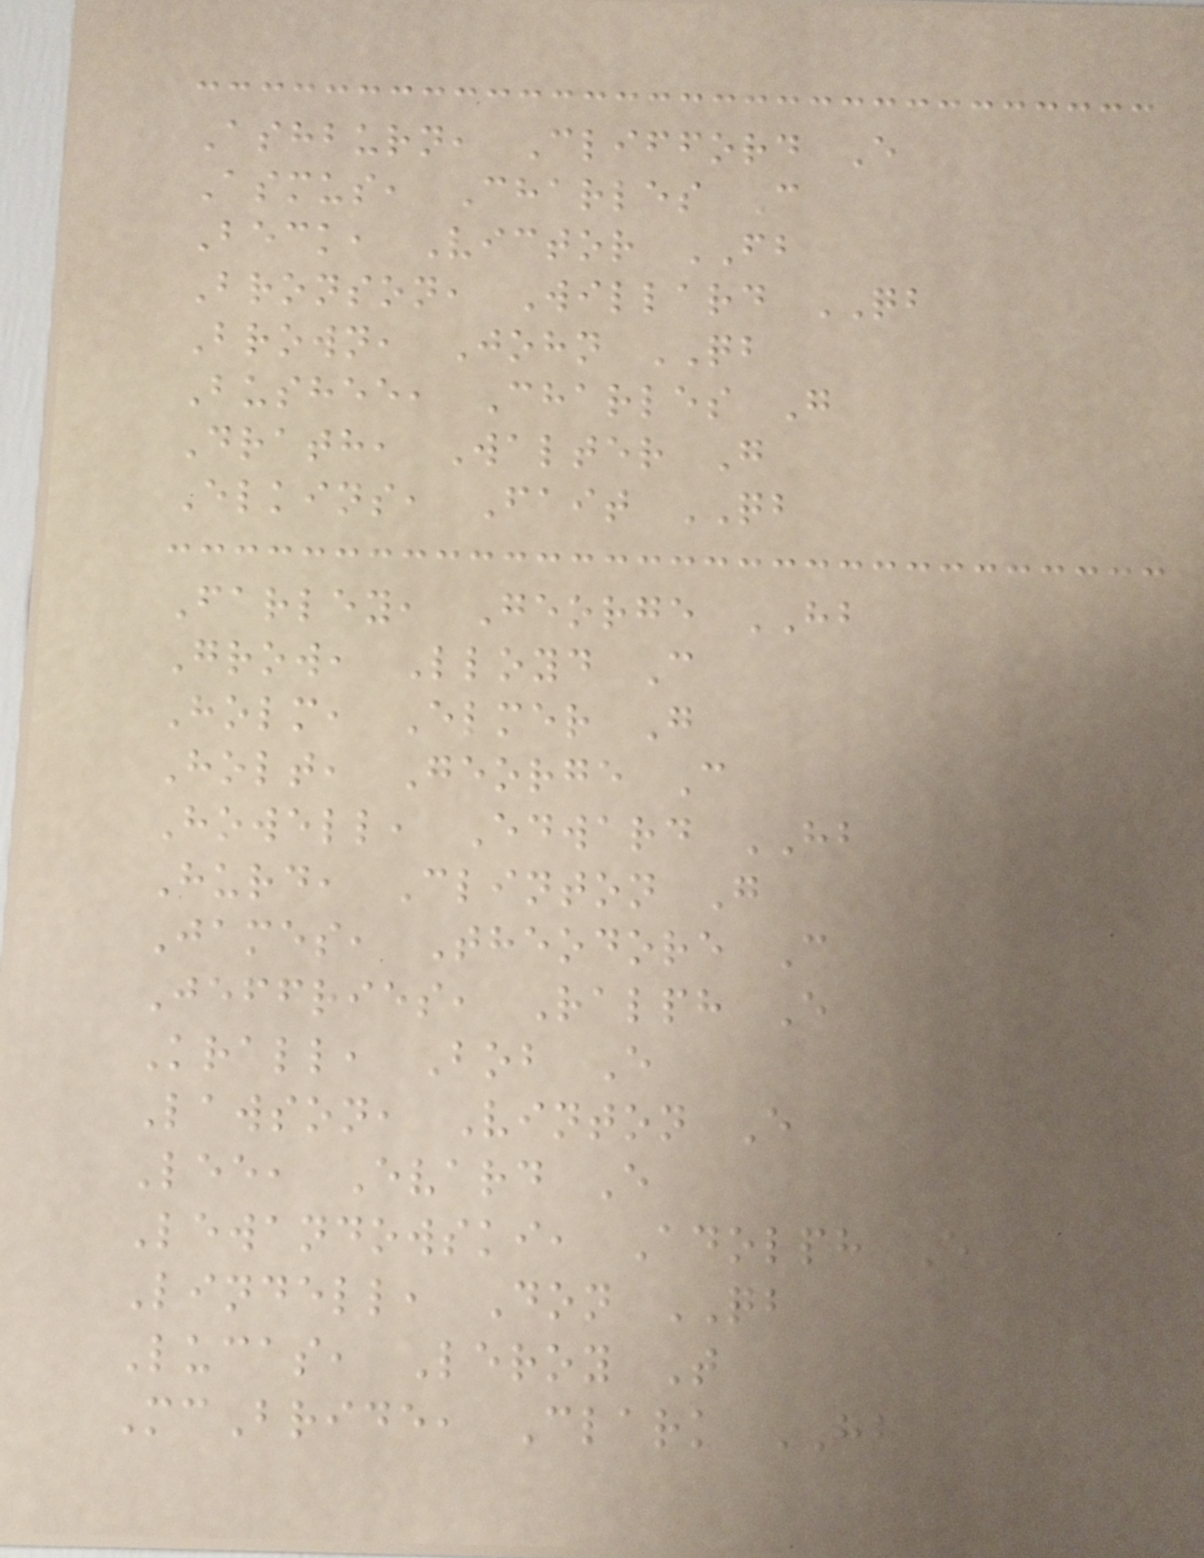Ashburn, Clifford E
Asmus, Charles C
Beck, Victor FB
Bronson, Willard QB
Brown, John QB
Bushee, Charles G
Drath, Walter G
Elkins, Fait QB
Farley, George HB
Grow, Lloyd C
Holm, Elmer G
Holt, George C
Howell, Edward HB
Hurd, Clinton G
James, Theodore C
Jeffries, Ralph E
Krall, Bob E
Lawson, Vinton E
Lee, Evard E
Lewandowski, Adolph E
Lindell, Don QB
Lucas, Leroy T
McBride, Clark HB
